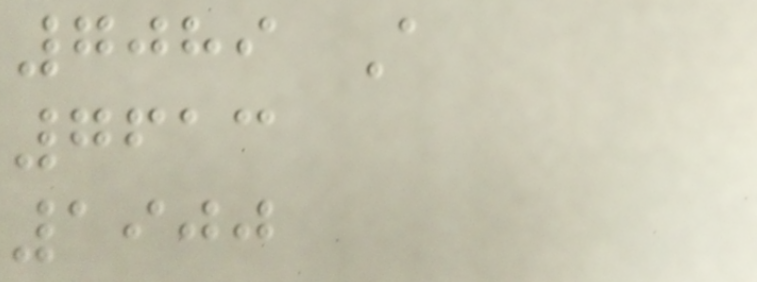7089 A
7613
1900
